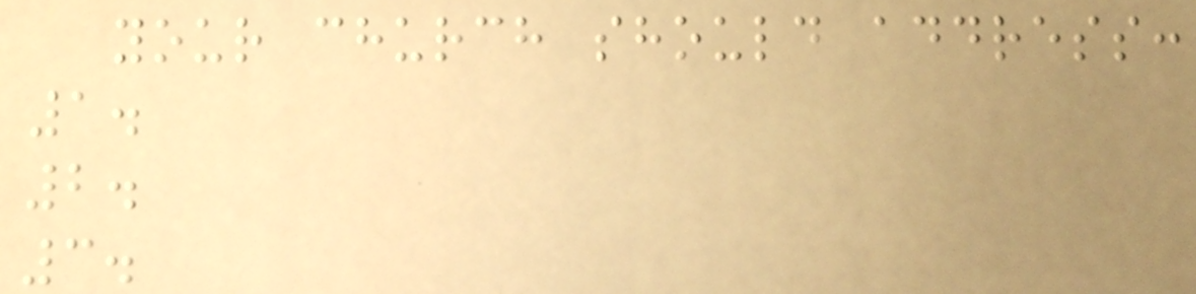your church should address:
1.
2.
3.
